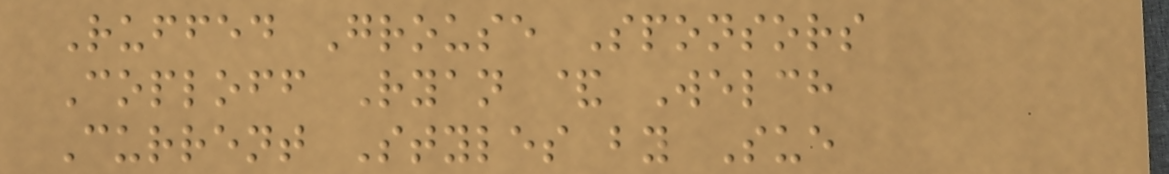Ruffed Grouse Sponsors
Coploff Ryan & Welch
Current Styles by Sue
